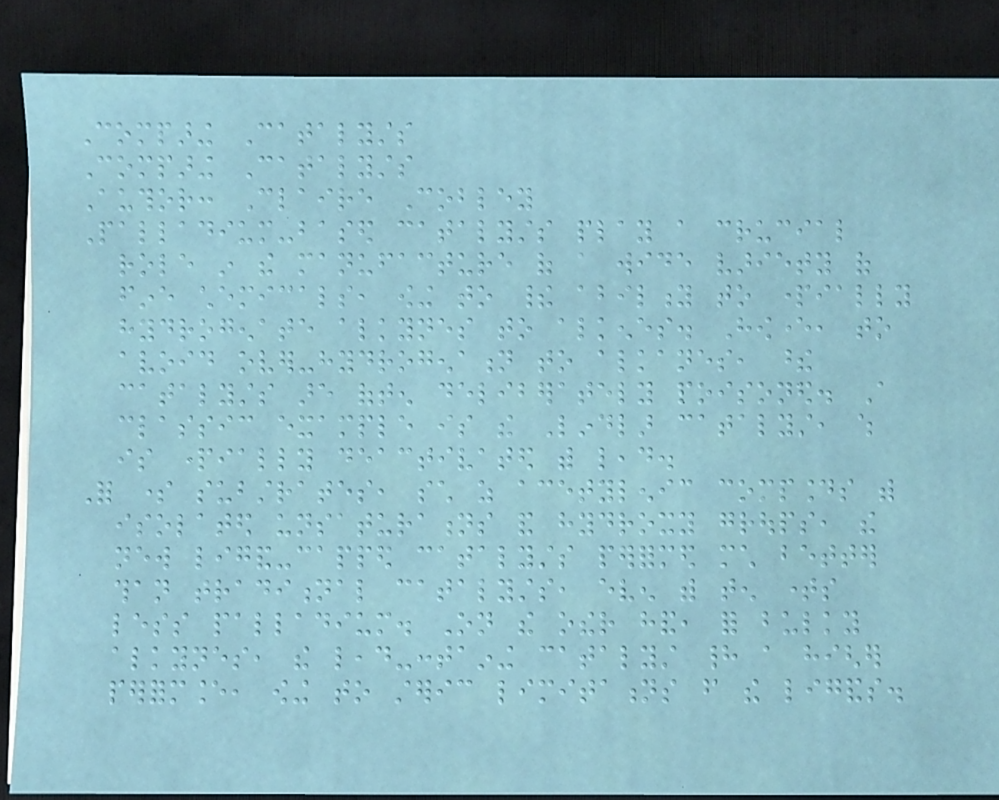Comparing Catalysts
Comparing Catalysts
Author: Claire Cobley
Palladium-based catalysts play a crucial
role in the manufacture of a wide variety of
fine chemicals, owing to their ability to partially
hydrogenate alkynes to alkenes. However, to
avoid over-hydrogenation to alkanes, these
catalysts are often deliberately poisoned. A
classic example is the Lindlar catalyst, which
is partially deactivated with lead.
For some substrates, such as acetylenic compounds with
isolated unsaturations and hydroxy groups, the
new ligand-capped catalysts performed much better
than traditional catalysts, even with ten times
less palladium. On the other hand, for bulky
alkynes, the lead-containing catalyst had a higher
performance, owing to steric limitations from the ligands.
